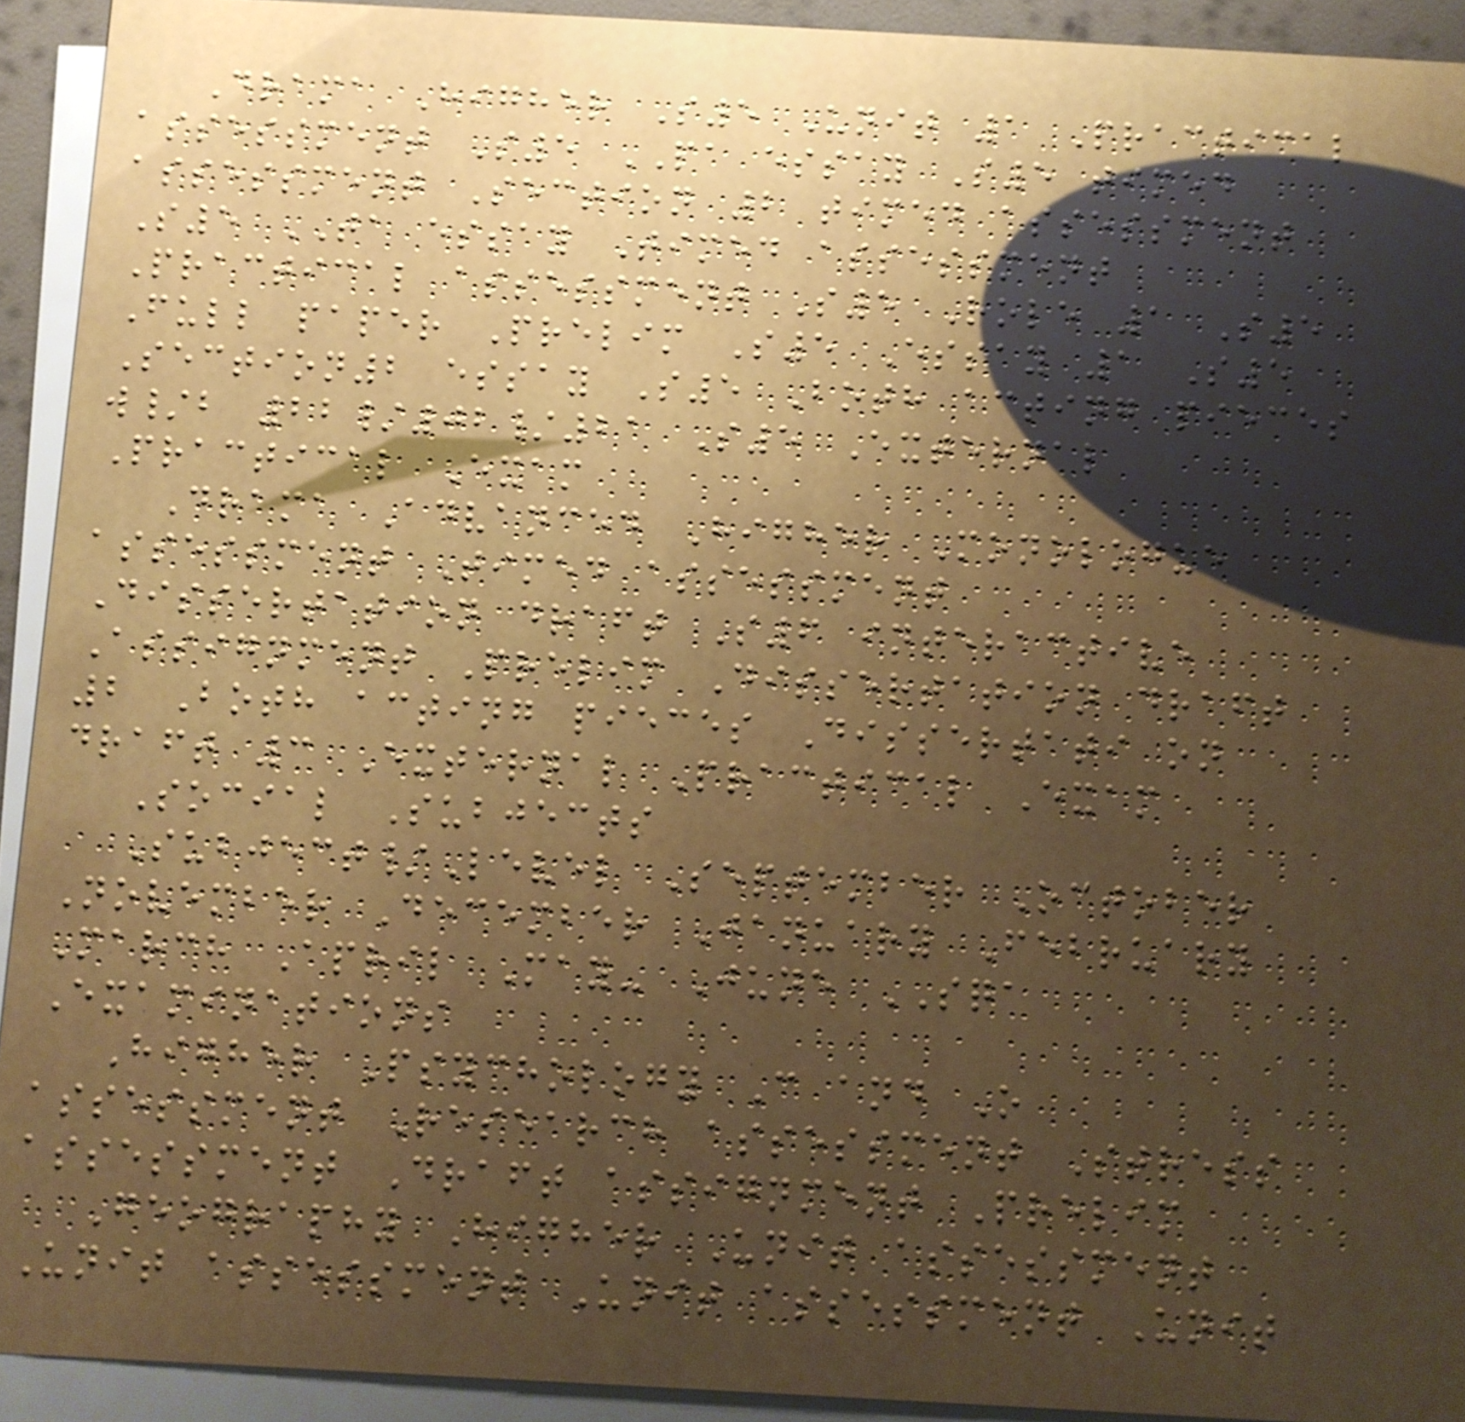Drama Higher S5 Unit 1 Practical
assessment S5 PA essay S5 timed
assessment Section 2 timed assessment
S5 TA essay Timed assessment
Practical assessment S5 Role 1 S5
Full paper Prelim S5 Essay 1 S5
Section2 essay S5 Both acting pieces
w/b 22/02/21 S5 External
Practical Exam
Drama Advanced Higher Monologue
assessment Timed assessment
Dissertation draft S6 interactive
Assignment Prelim Dissertation draft
2 Both acting pieces Dissertati on
draft 3 External Practical Exam
Social Subjects
Subject/Level September October
November December January February
March April May- June SQA
Examinations
Higher Psychology C and O
assessment Research assessment Stress
assessment Draft assignment Prelim
Geography Higher Unit assessment
Unit assessment Unit assessment Unit
